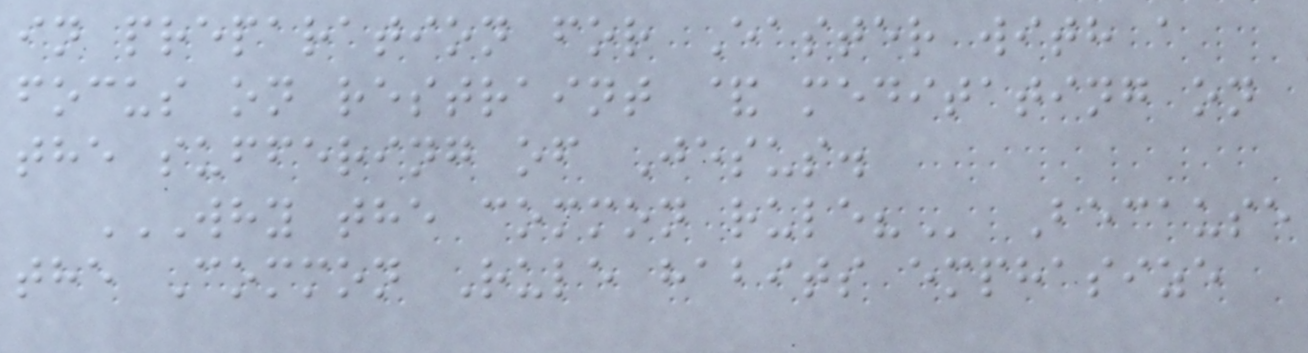in preparation for Easter with a
focus on restraint & meditating on
the suffering of Jesus.
WHY THE COMMON RULE? Because
the Common Rule habits emphasize
